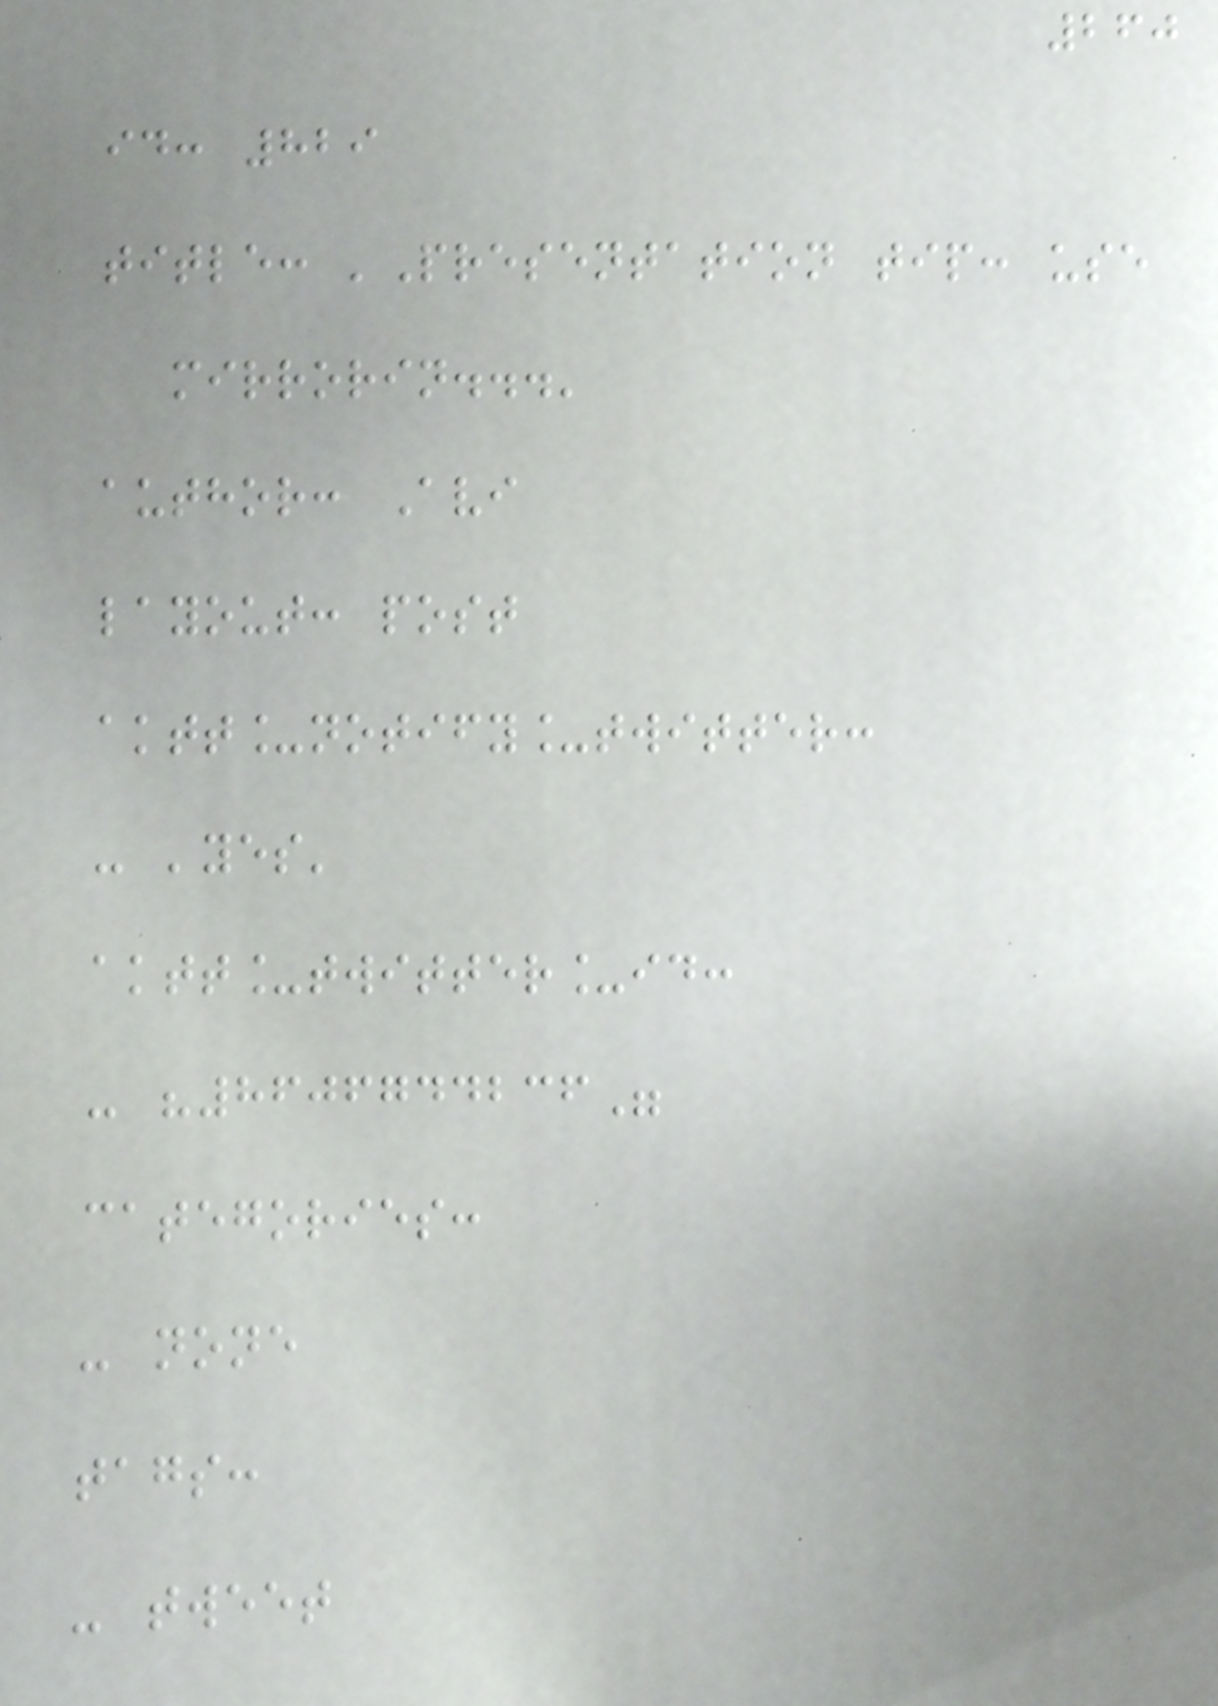260
id: 829
title: 'Presentation tip: use
mirrorin...'
author: Avi
layout: post
aktt_notify_twitter:
- 'yes'
aktt_twitter_id:
- "8606744236"
categories:
- none
tags:
- tweet
